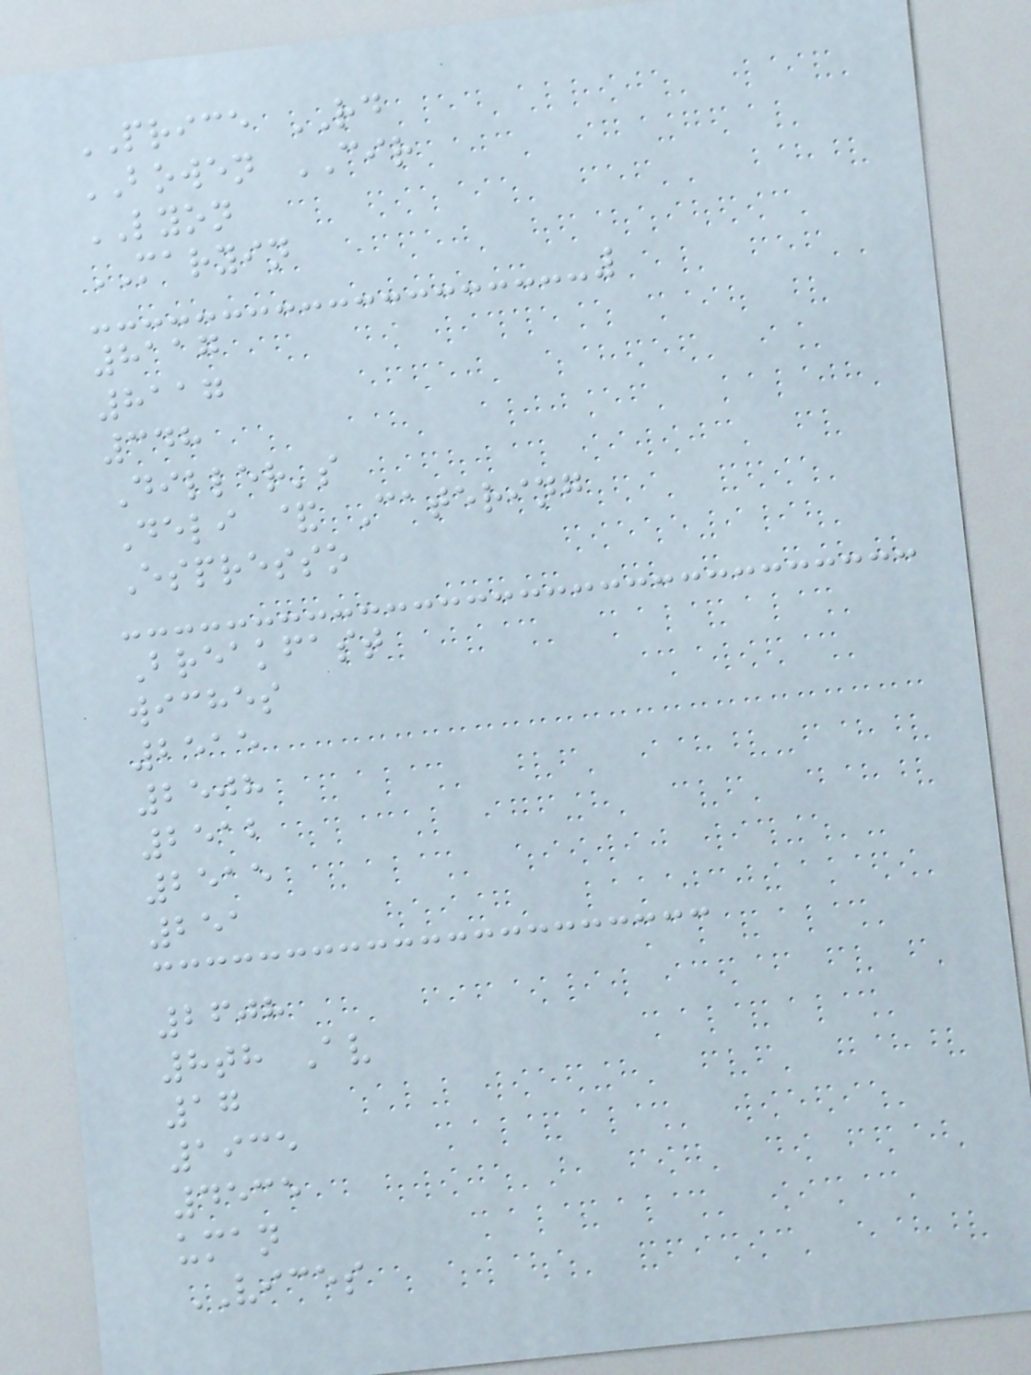PRICE RD
BOWEN CIR
LYON
MARYIN
8117
8117
348
Diller's
Deli & Catering
Espresso
Breakfast
wiches
2515
2508
2512
2515
251
2608
8th Av
17
1935
4535
uman
VICES
